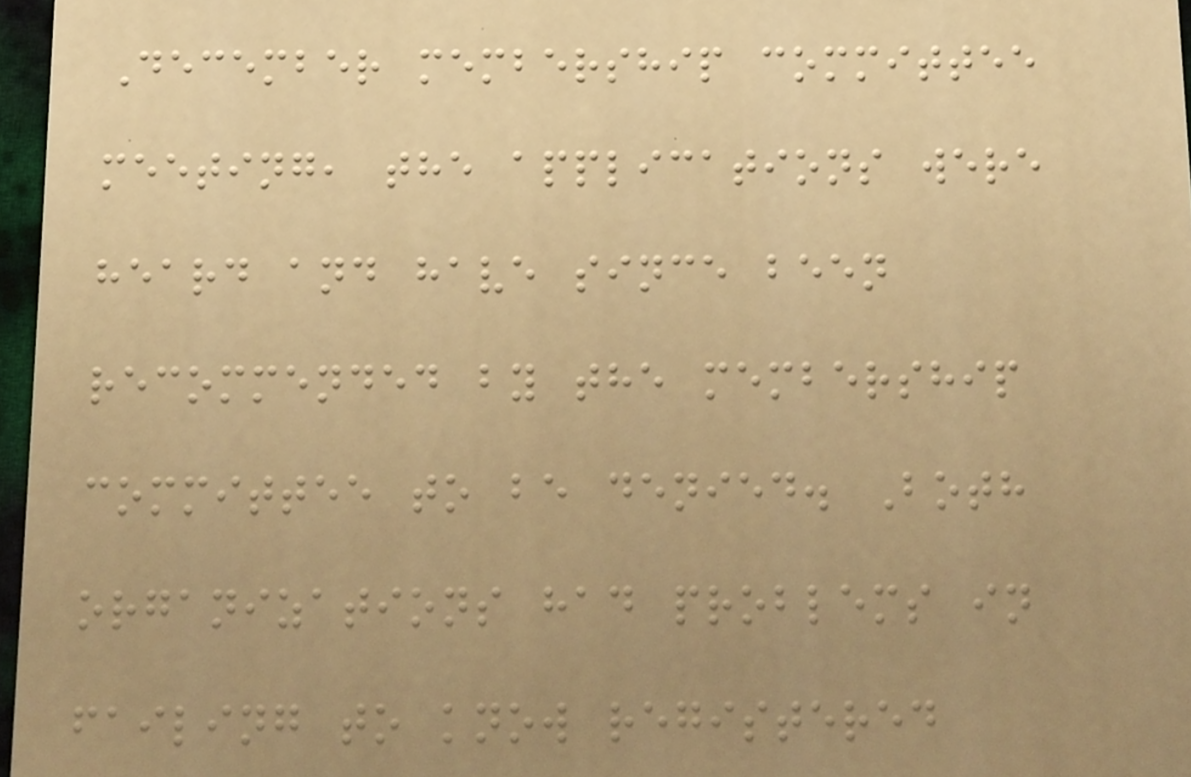December membership committee
meeting, the applications were
heard and have since been
recommended by the membership
committee to be denied. Both
organizations had problems in
failing to know registered
